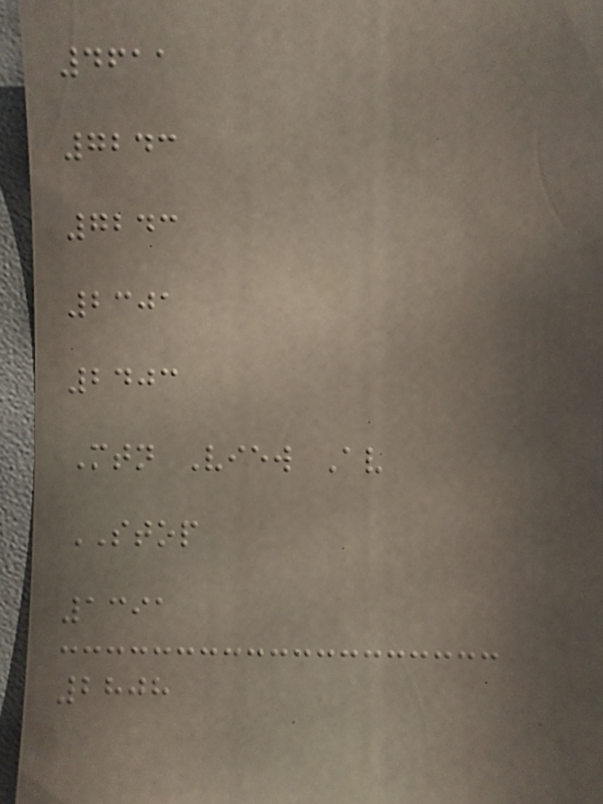4611
7243
7243
2301
2403
Mtn View Av
STOP
1391
2808
